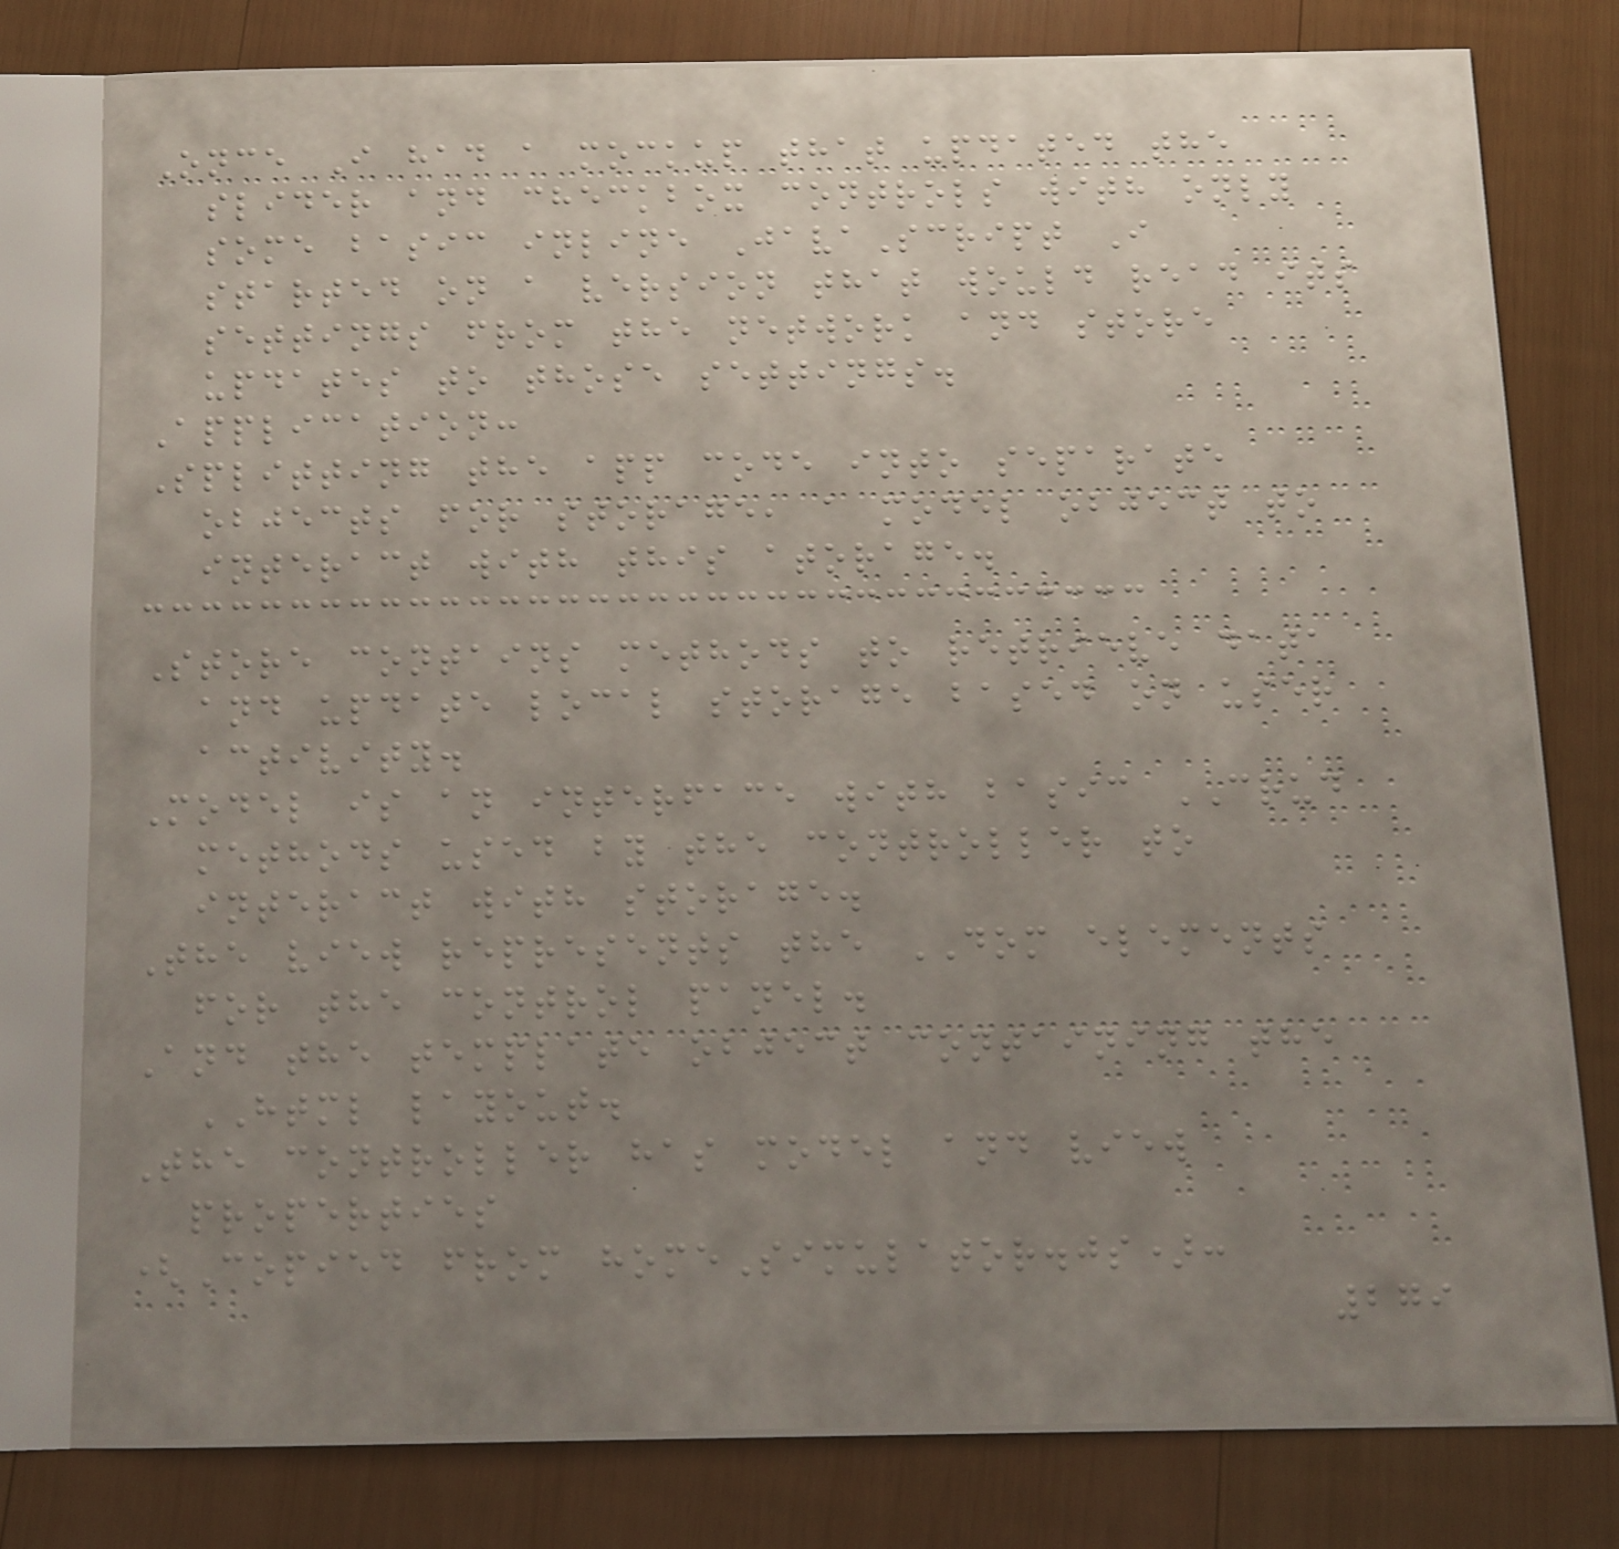Once I had a mockup that updated the
slider and checkbox controls with only
some basic inline JavaScript I
started on a version that would read its
settings from the network and store
updates to those settings.
Application:
Splitting the app code into separate
objects for storage, a model object to
interact with this atorage.
Store contains methods to retrieve data
and update local storage based on user
activity.
Model is an interface with basic CRUD
methods used by the controller to
interact with storage.
The view represents the DOM elements
for the control panel.
And the template object containing the
HTML layout.
The controller has model and view
properties
(Copied from homeSimulator.js):
279
